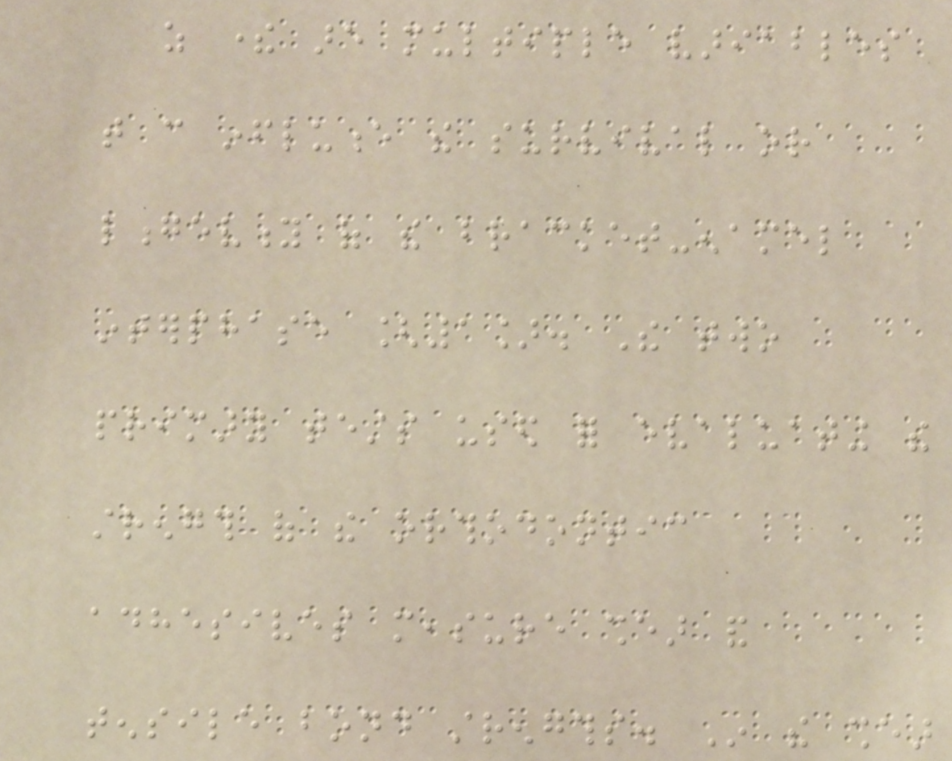as there are multiple variables
that can influence the survival or
longevity of the bracket-enamel
interphase [1]. The two
primary tests used for evaluating the
strength of the orthodontic
adhesives measure shear and
tensile bond strengths. In the shear
